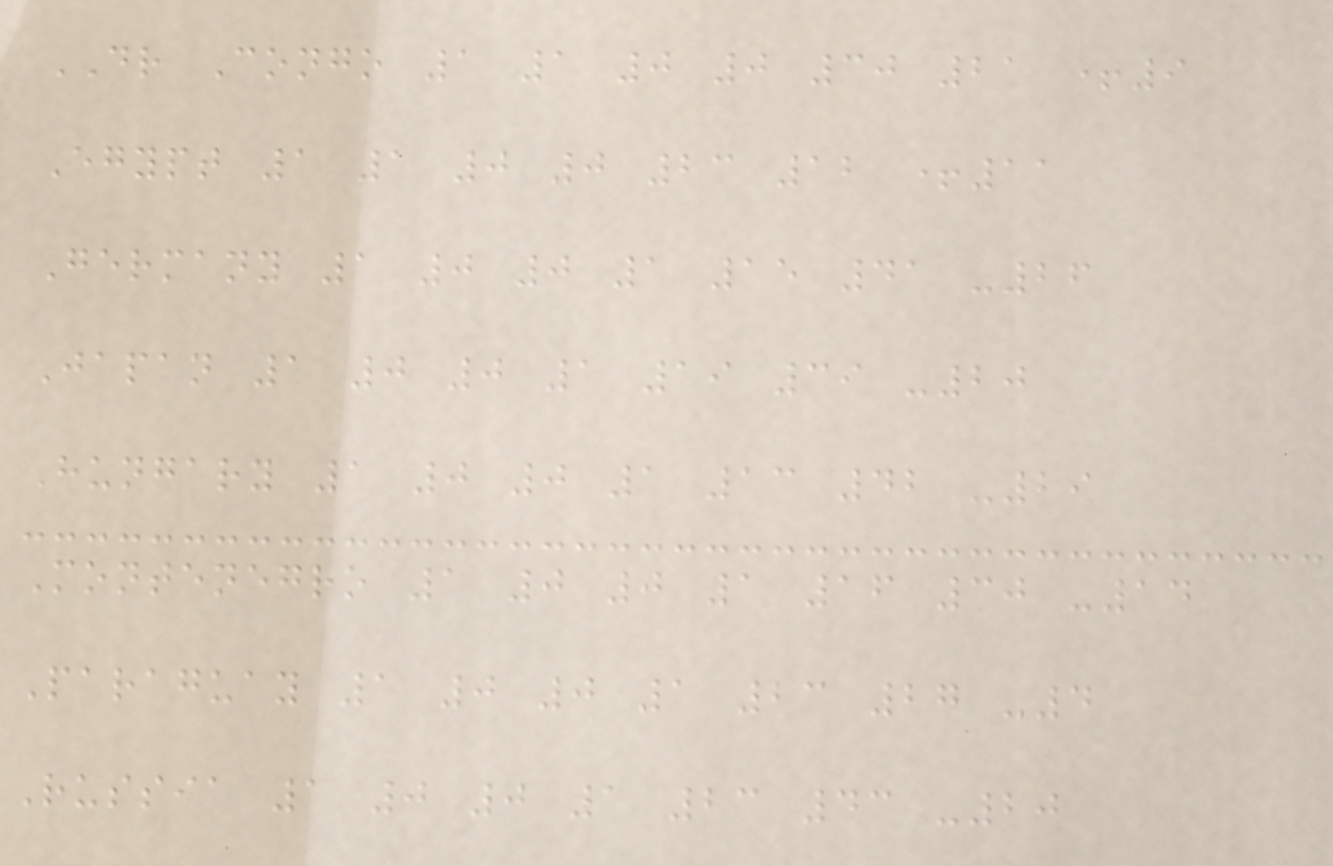DR Congo 1 1 0 0 30 21 +9
Egypt 1 1 0 0 23 12 +11
Germany 1 0 0 1 15 41 -26
Japan 1 0 0 1 19 39 -20
Hungary 1 0 0 1 13 42 -29
Montenegro 1 0 0 1 16 30 -14
Paraguay 1 0 0 1 23 27 -4
Russia 1 0 0 1 23 43 -20
